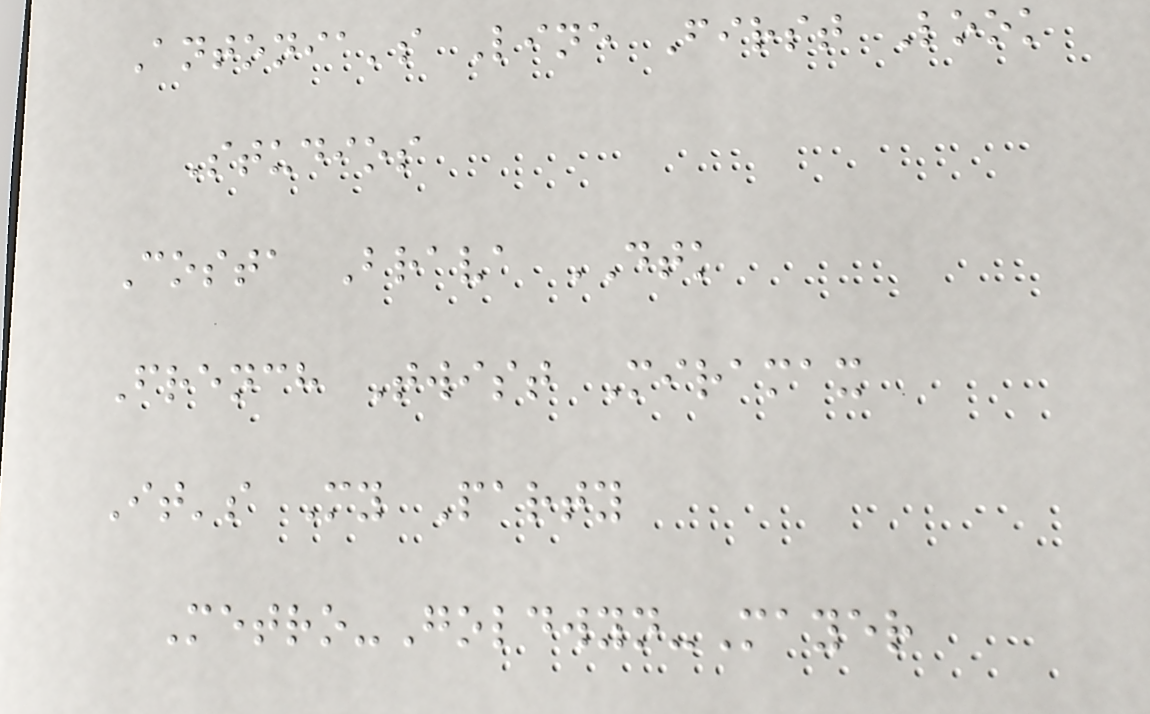Antonia's Line First Look
Studios
Costa Brava DTK
French Twist Miramax
It's My Party
Metro-Goldwyn-Mayer
